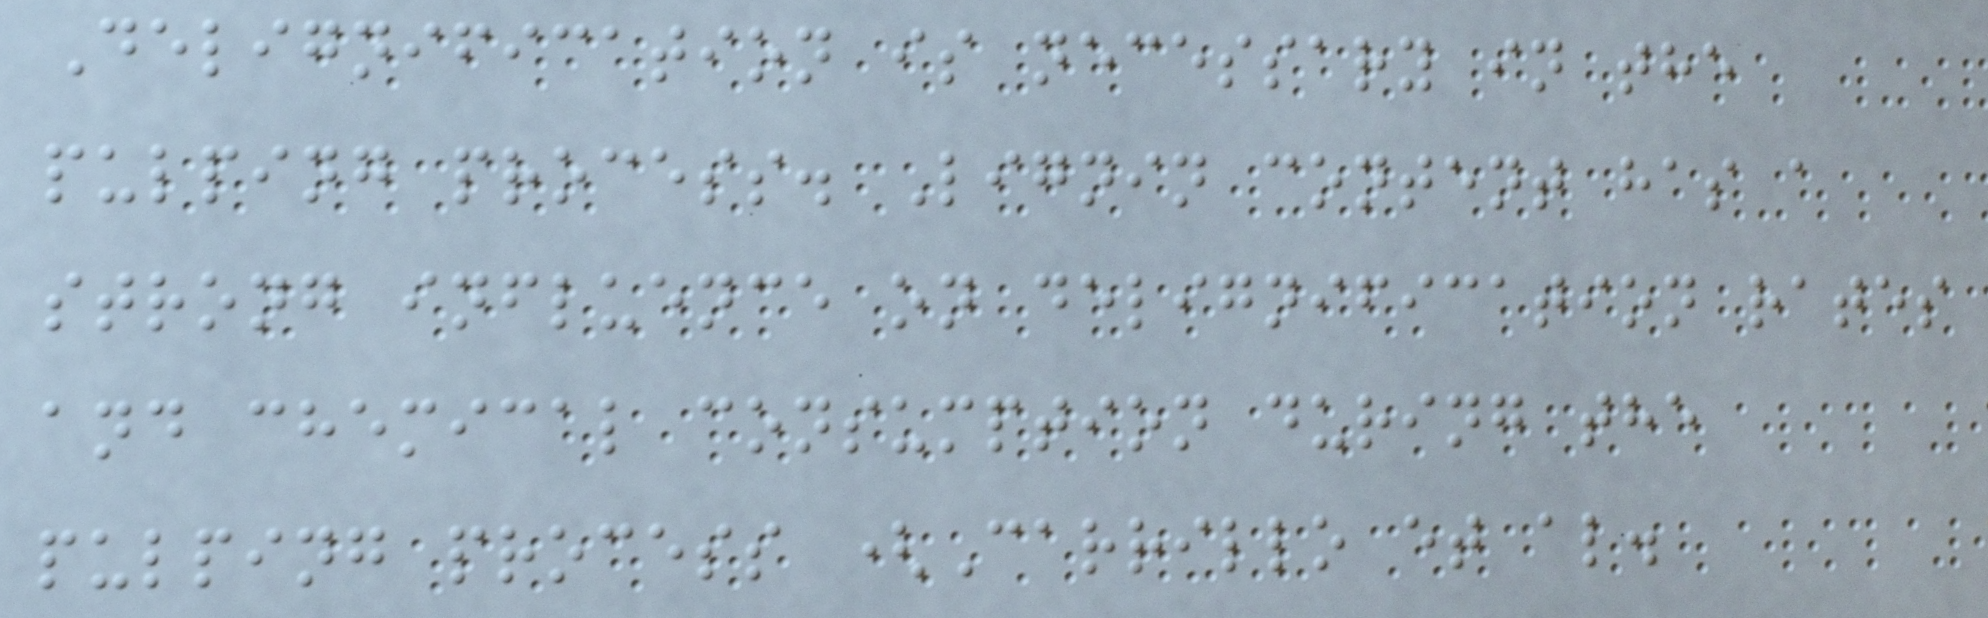Delignification is necessary in the
pulping process. Lignin content has a
strong influence on delignification rates
and chemical consumption during the
pulping process (Carrillo et al.
